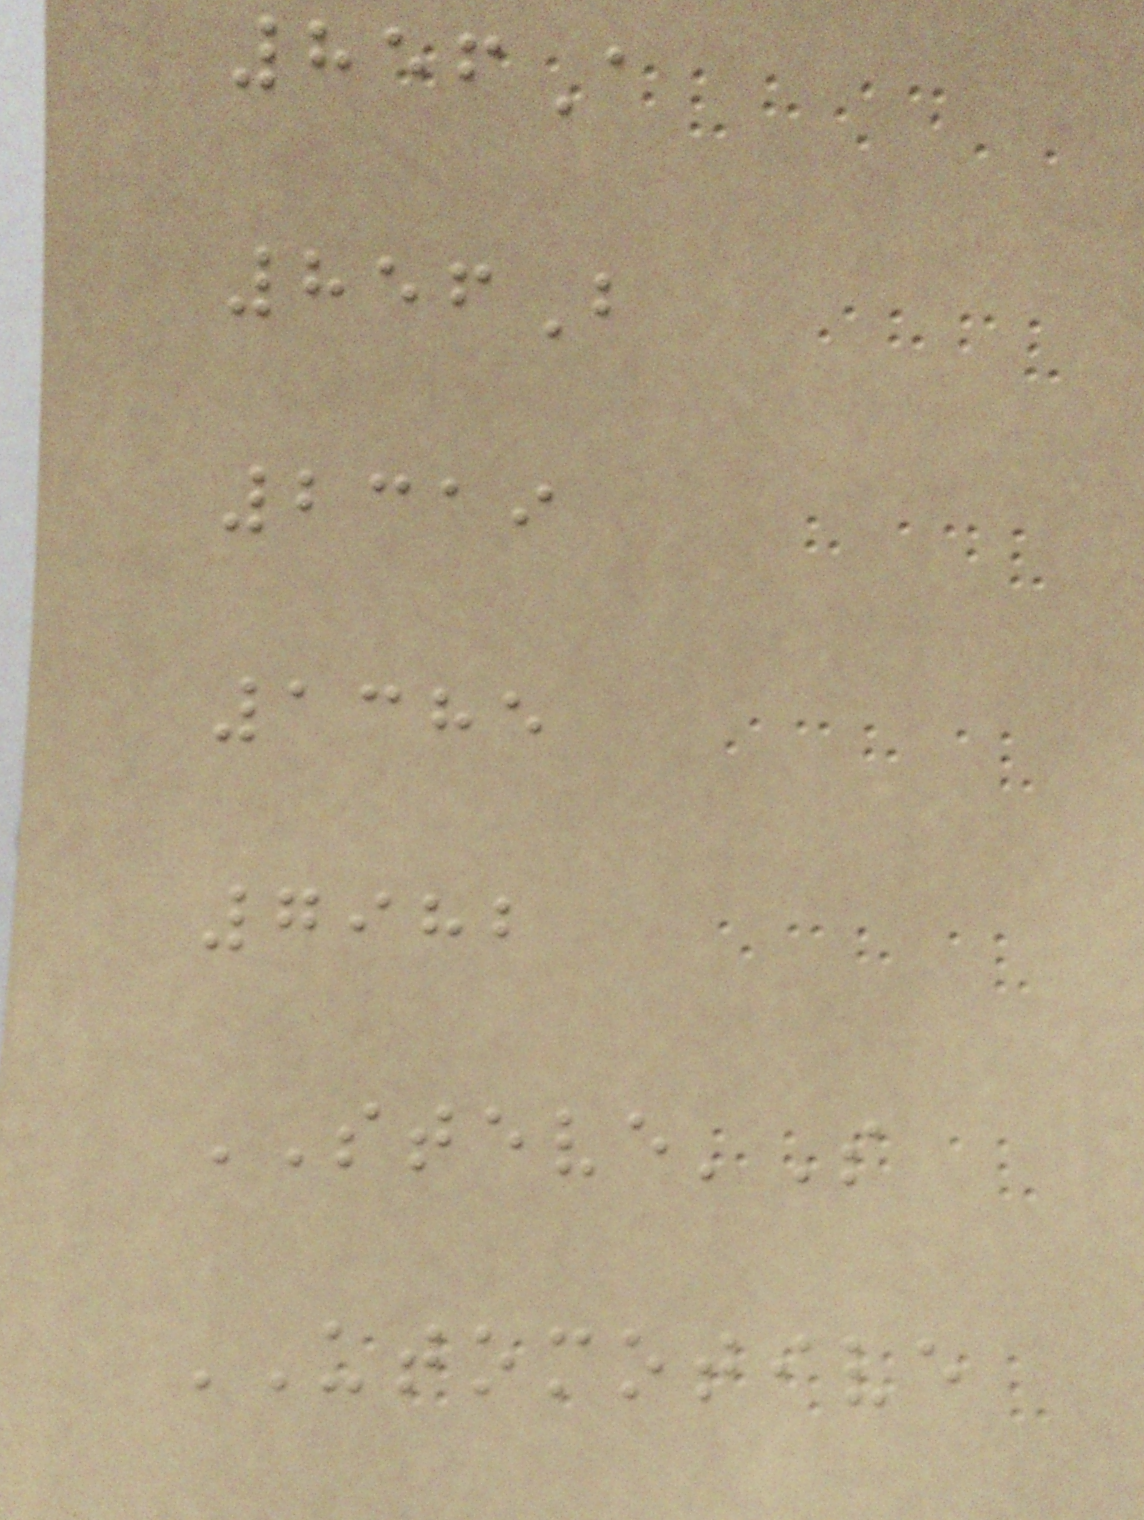856A
856B
2319
1385
7982
STEVE'S
UTOMOTIVE
